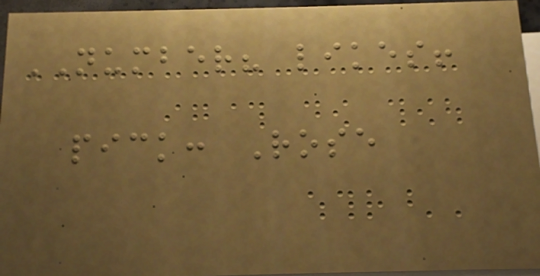NUMBER? likes!
pick: Rose
